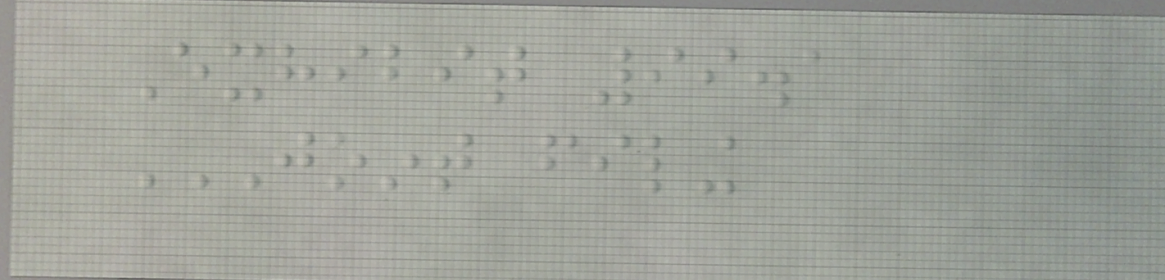Exhibit 99.1
JOINT FILING
